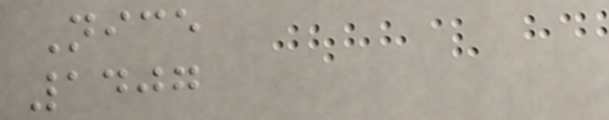Nice
1407
